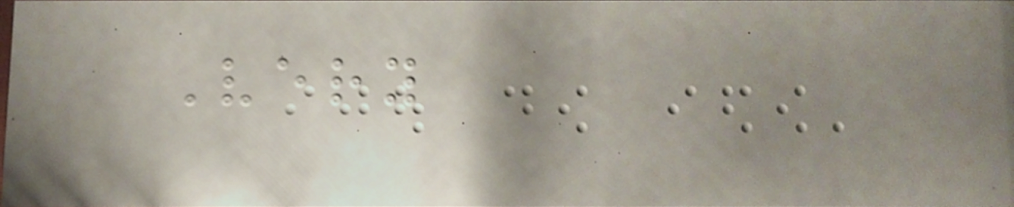Very
